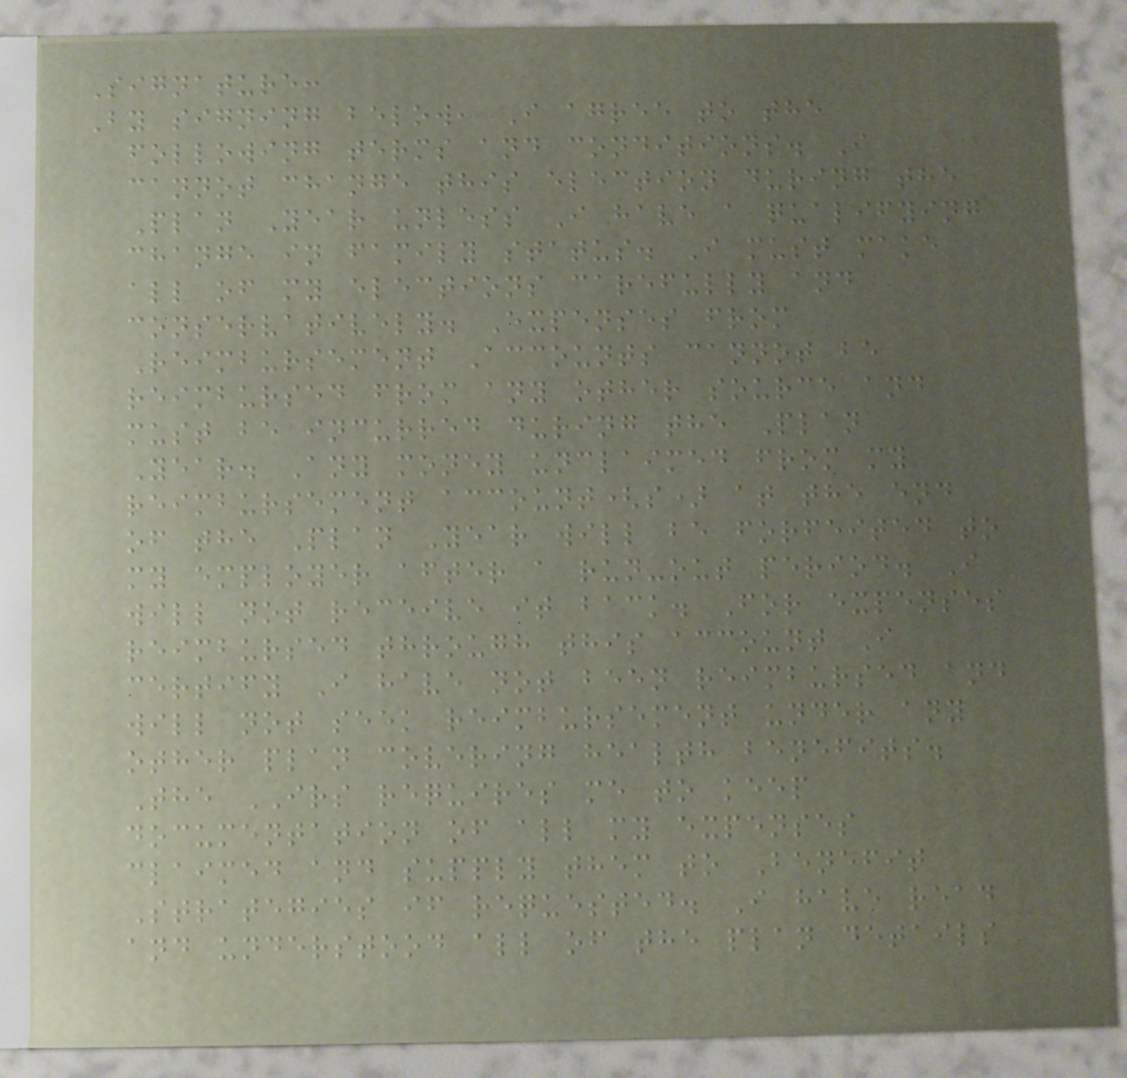Signature:
By signing below, I agree to the
following terms and conditions. I
cannot change this election during the
Plan Year unless I have a qualifying
change in family status. I must make
all of my elections carefully and
conservatively. Expenses from
Reimbursement Accounts cannot be
reimbursed from any other source and
must be incurred during the Plan
Year. Any money unclaimed from my
reimbursement account(s) at the end
of the Plan Year will be forfeited to
my employer after a run-out period. I
will not receive it back. For expenses
reimbursed through this account I
certify I have not been reimbursed and
will not seek reimbursement under any
other plan covering health benefits.
The IRS requires me to keep
documentation of all my expenses
claimed and supply them to Benefit
Strategies if requested. I have read
and understood all of the plan details
